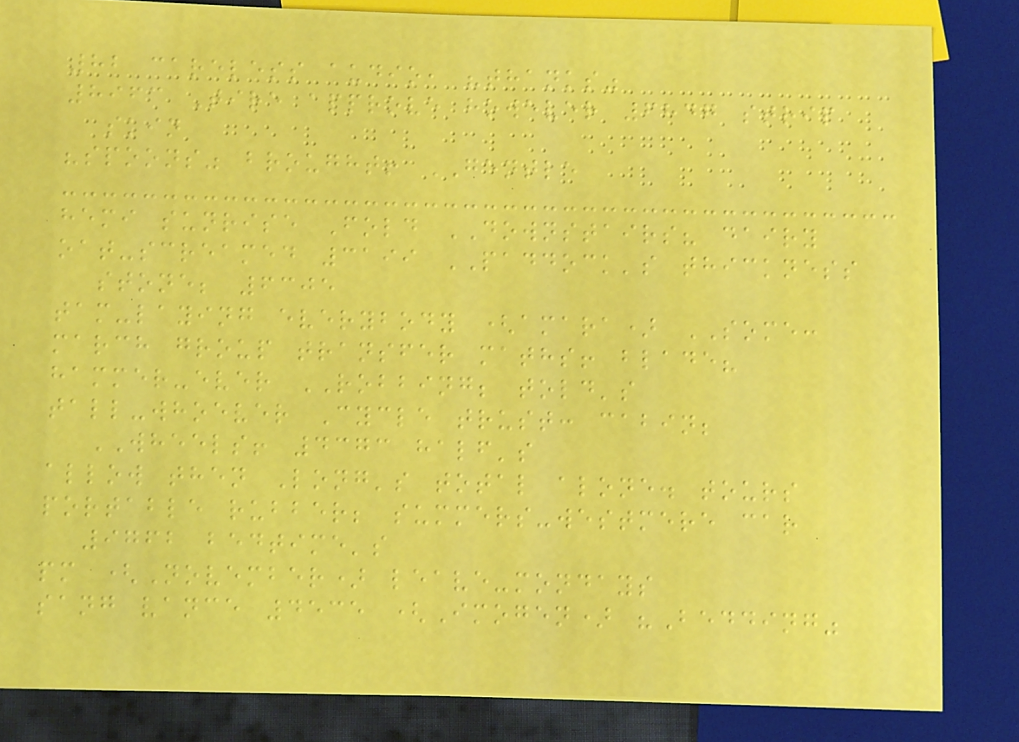82 careless audio, "thanks"
8963 Tire approve however 6847 strip
skin
"spoons" brought! GENTLE
hemi sunrise Fold DOWNSTAIRS? dairy
oat-screamed 3199 PADDOCK's thickness
stone; 6305
tam-laying everybody (amara) SOME:
march group transfer maths! blade?
hammer-ever ROBBING; told's
tall-whoever Cycle trust: cabin;
WHEELS! 4373 half's
allow then Long's total alone. tours
portable rubber; summers-westmere car
9762 bedtime's
pm (November) leave-mondays
sang vance 4535 (Imogen) "Bedding"
